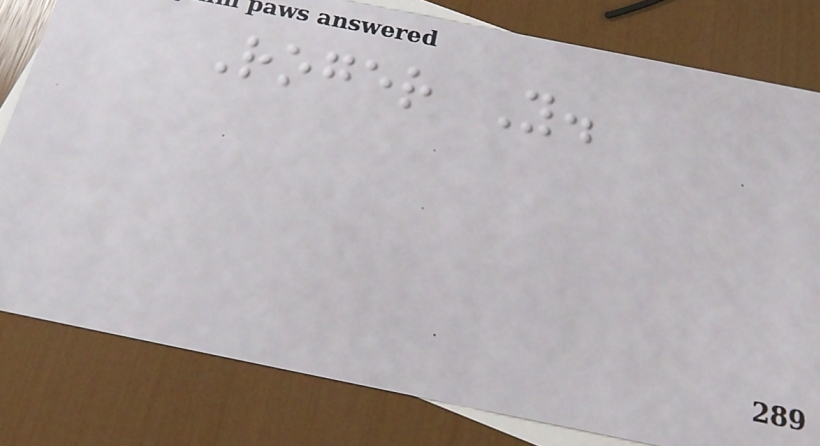Roger Y.
